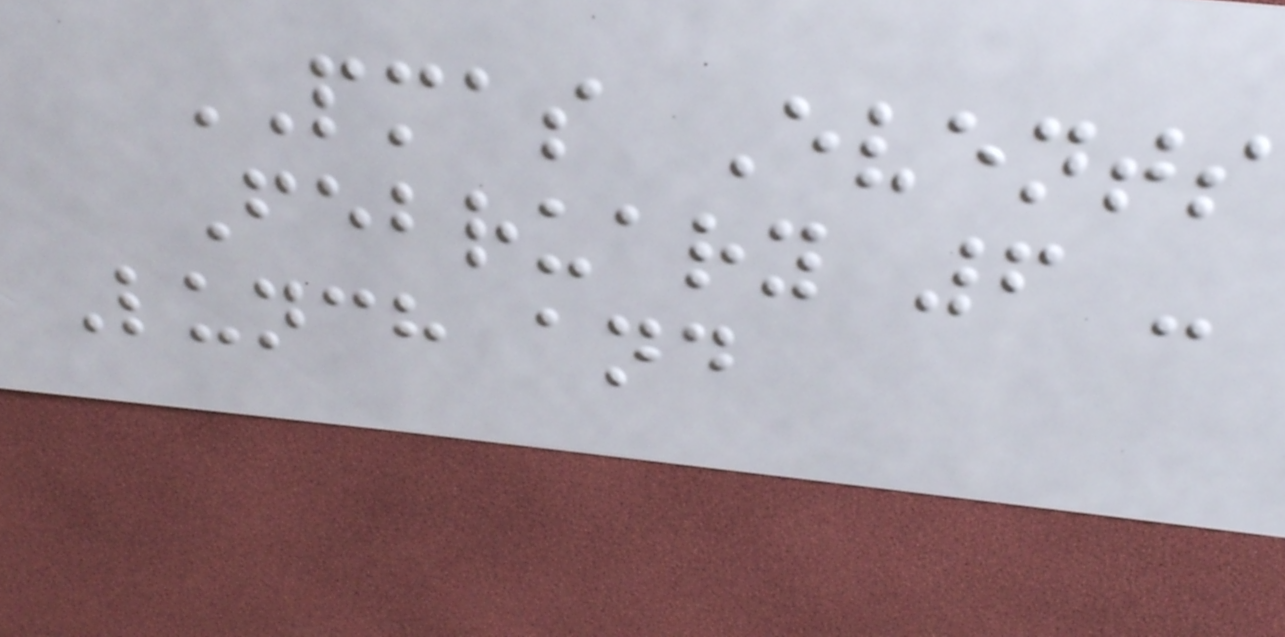PMAS Events
February 6 -
Lunch and
